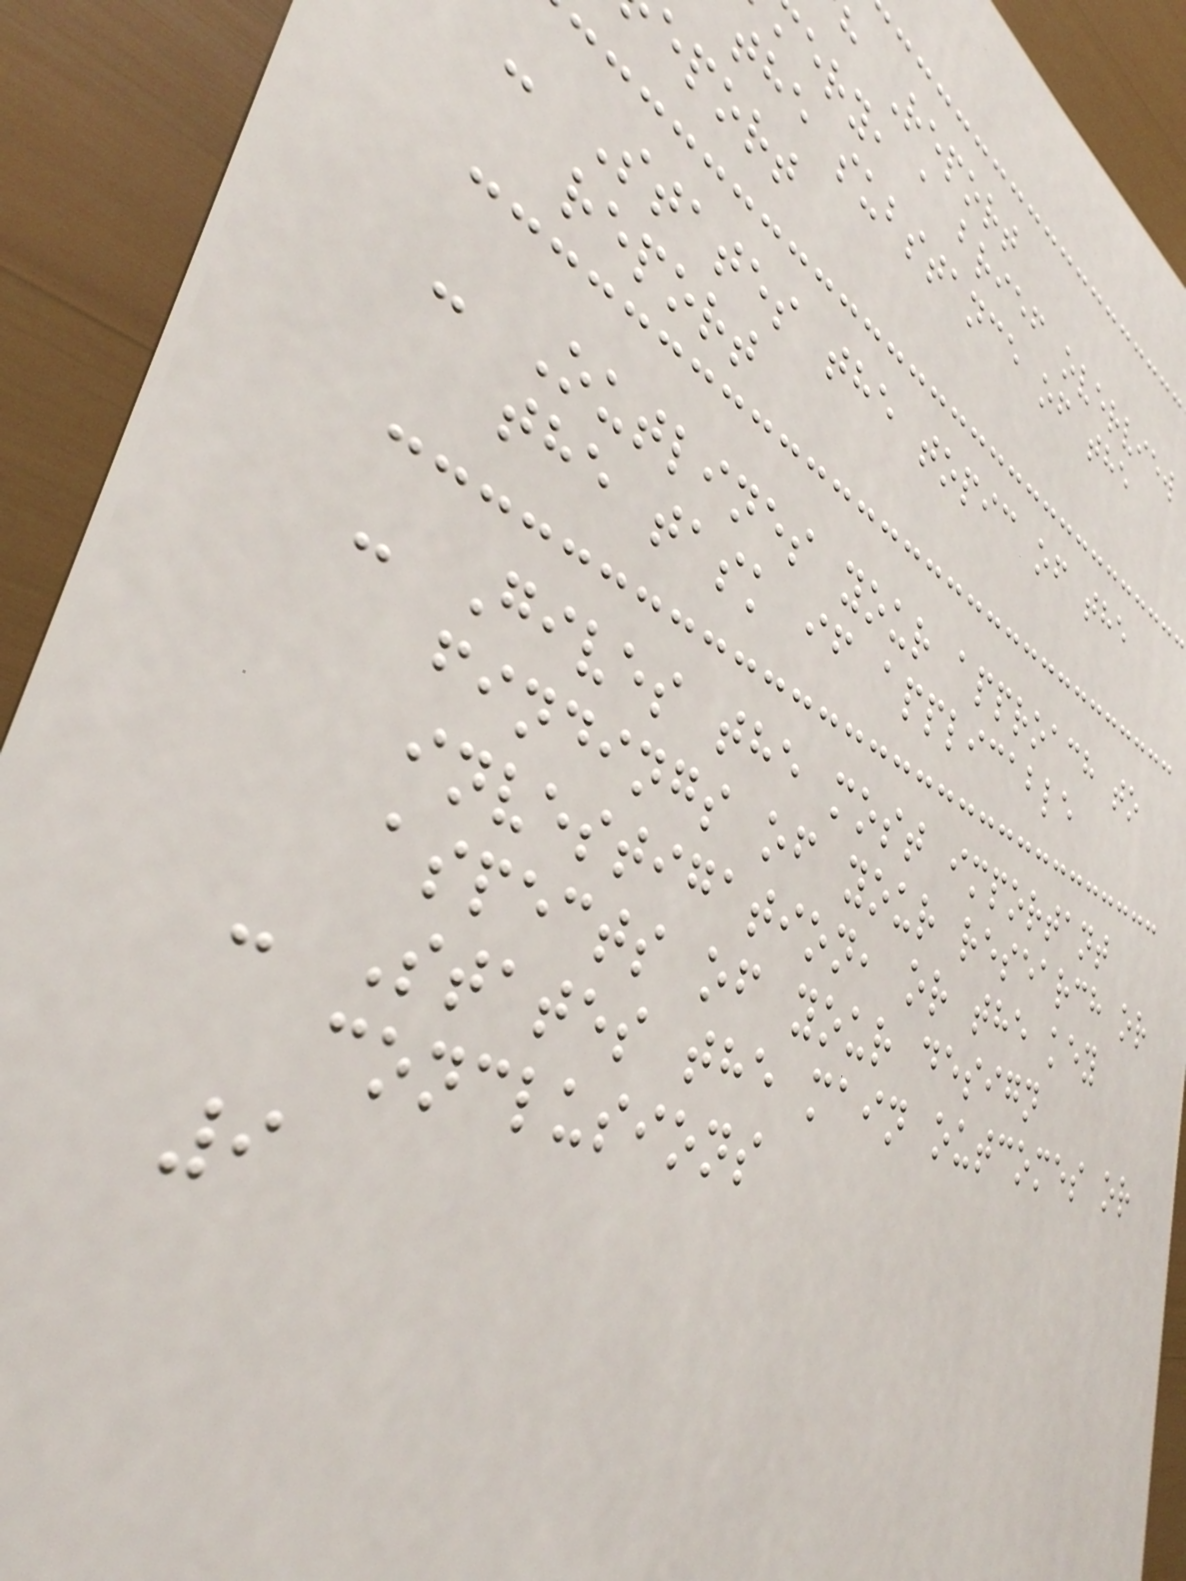h Report
ery, a brief overview
the substance of the
eport
- States the topic of the
report
- Outlines your approach to
the task if applicable
- Gives the most important
findings of your research or
investigation, or the key
aspects of your design
- States the main outcomes or
conclusions
9
